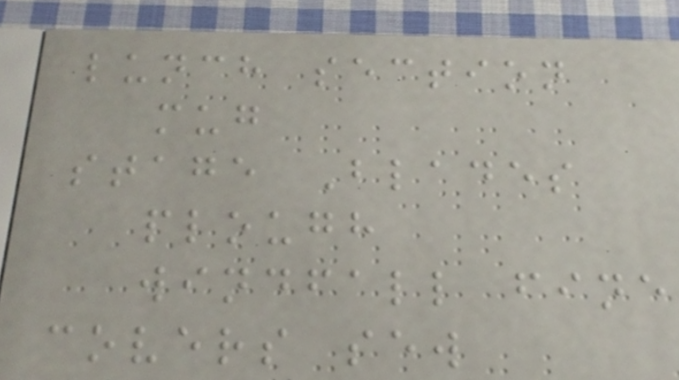lunch section
mug
stage Blades
plough
windfall fine
covers sew
